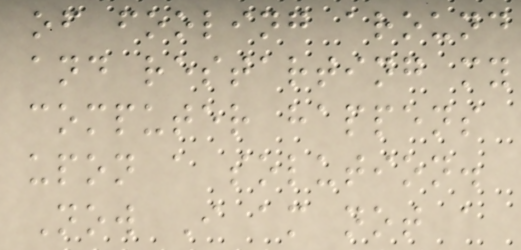of fooling around
and restarting my
computer happens
upon a solution.
Now I am not a
